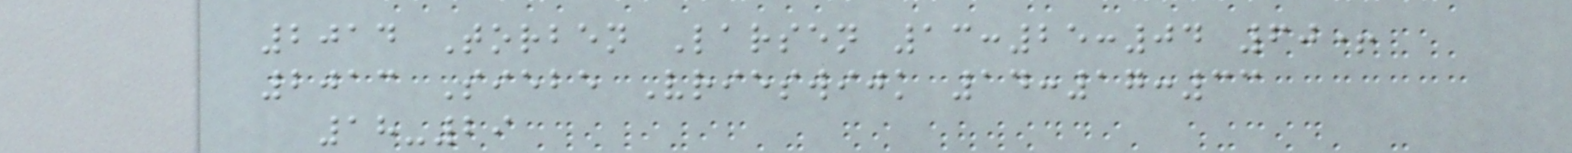2014 Torben Larsen 13:25:04 60+
2013 Siebe Vrieswijk 14:17:33
18-29
